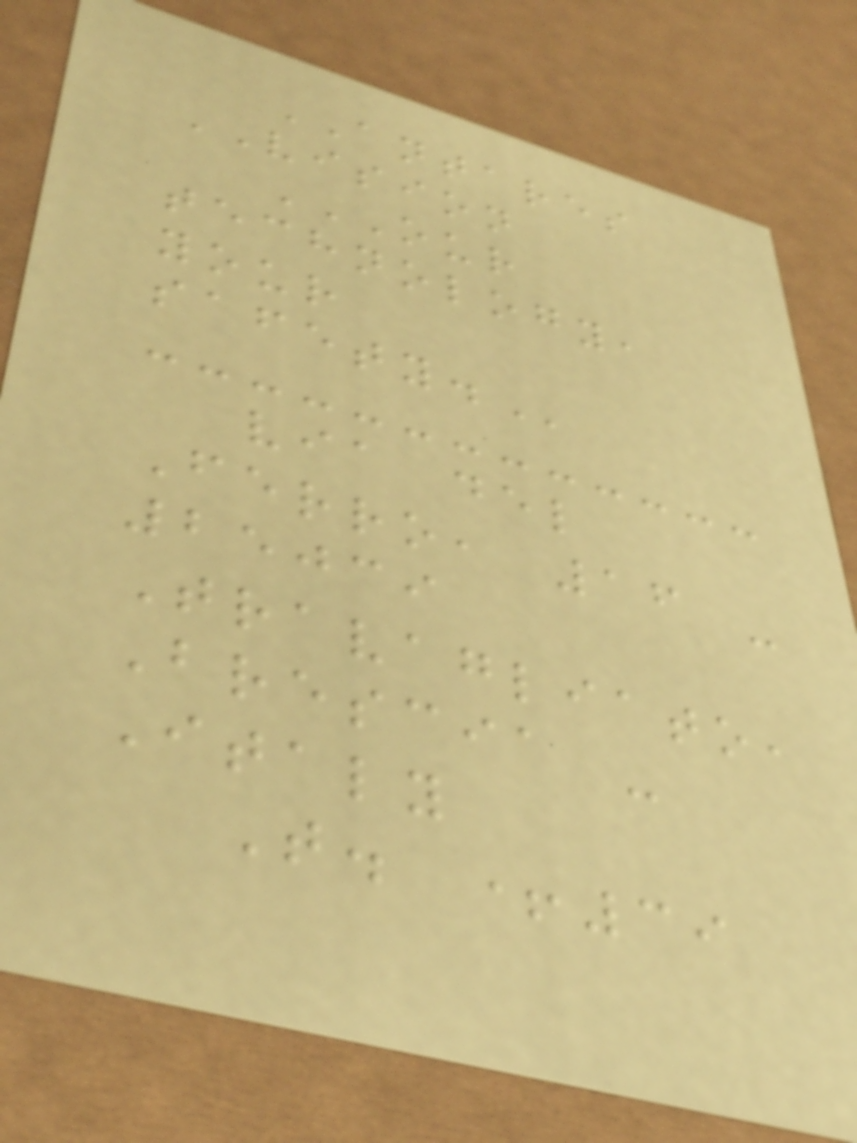ANTARES
VISION
OUR
TECHNOLOGY,
YOUR
SAFETY.
via del
Ferro, 16 -
25039
Travagliato,
Brescia -
Italy
T. +39
